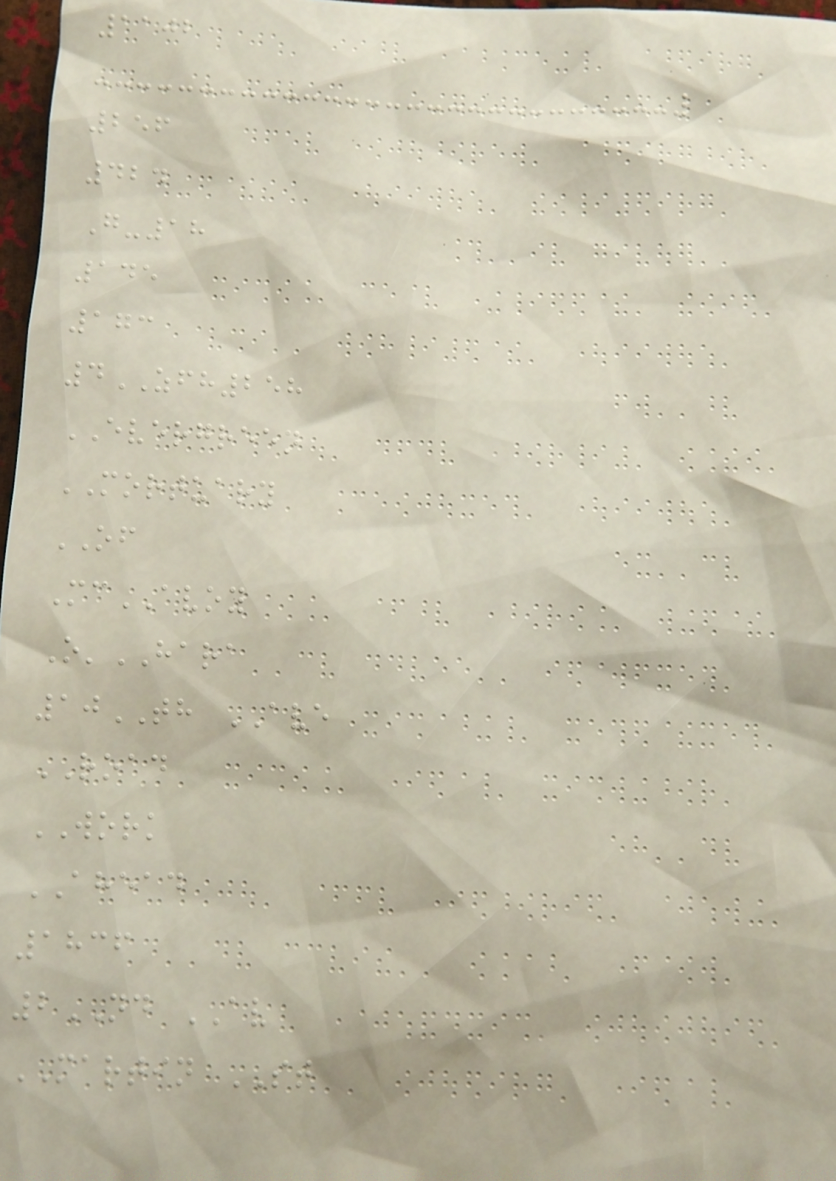1102
256
424
G-18
145
173
4ZFH258
EVERGREEN
MORTUARY
OF
McAVOY
O'HARA
10TH AVE
ROAD
WORK
AHEAD
1836
2ND AV
MARTIN ST
